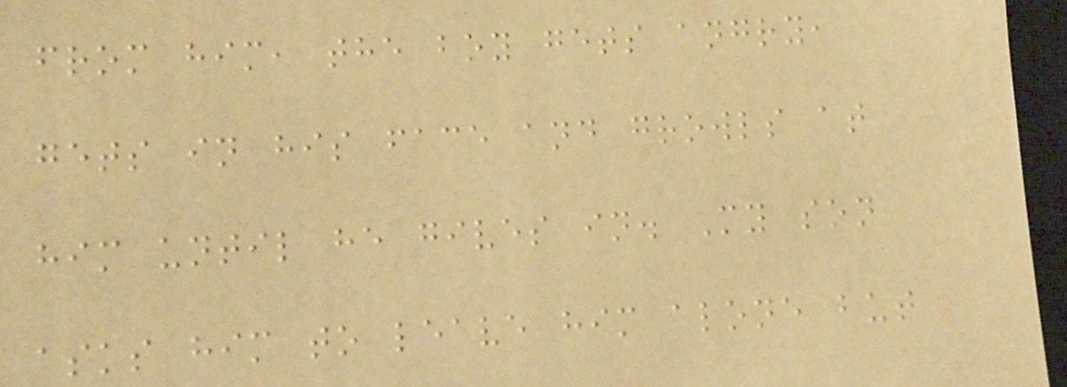from him, the boy gets angry,
gets in his face and growls at
him until he gives in. My son
asks him to leave him alone but
